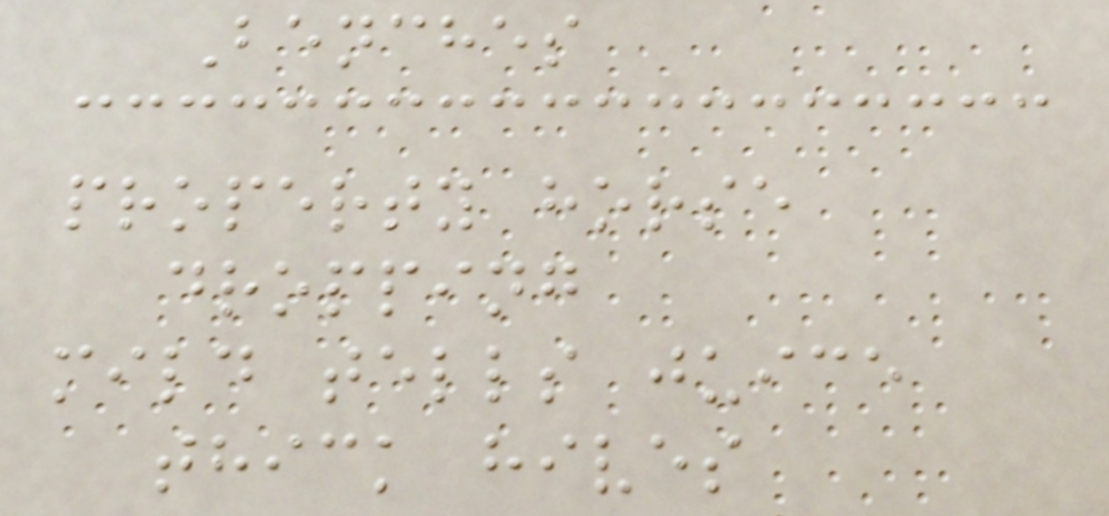Benches
property horse
dropping
mild tells juice
thick hives
